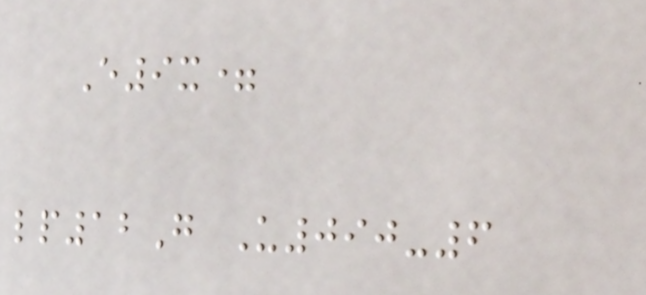E9x=
lp12G U090-6
